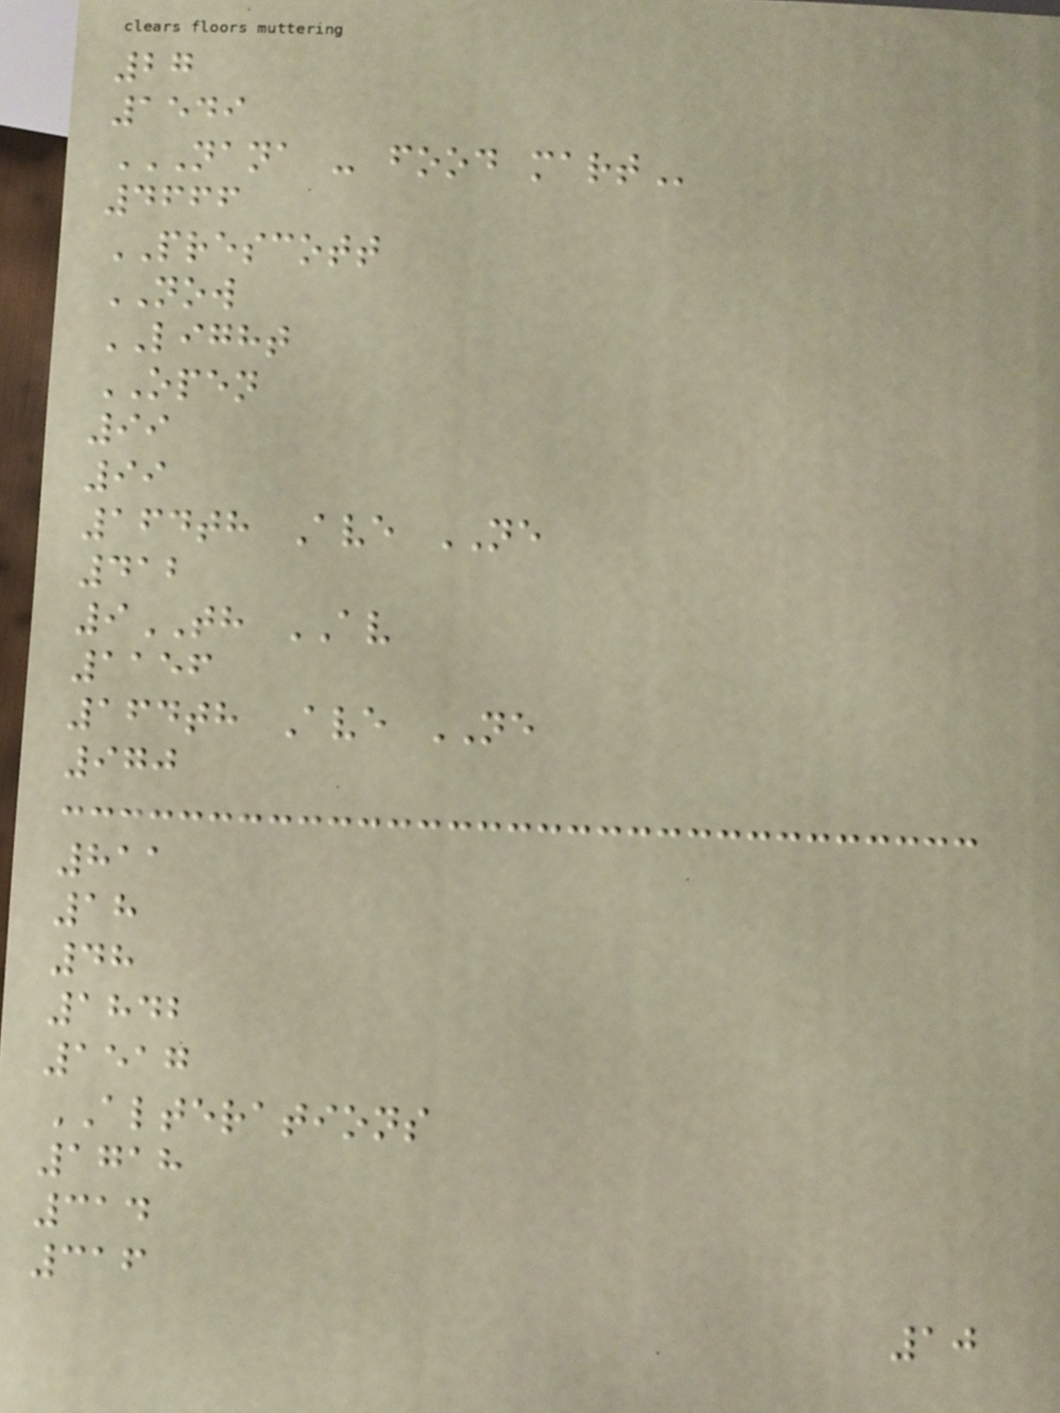27
1549
NANA - FOOD MART
4666
PRESCOTT
NOW
LIGHT
OPEN
99
99
164th Ave NE
412
9TH AV
1156
164th Ave NE
970
811
18
48
1842
1517
ALTERATIONS
1718
314
316
10
